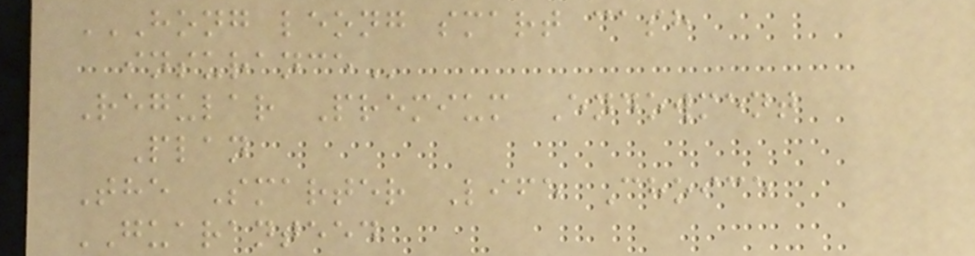HONG LEONG SMART CASH
INSURANCE
Regular Premium Endowment
Plan
The Smarter Life Choice
GUARANTEED
